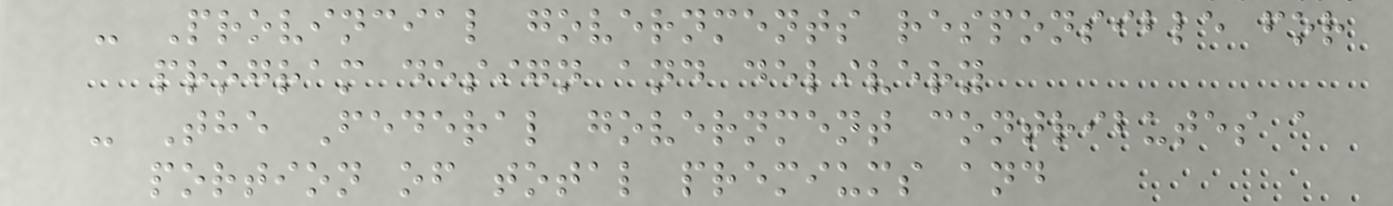- Provincial governments responsible for
program design and delivery
- The Federal government contributes a
portion of total premiums and
